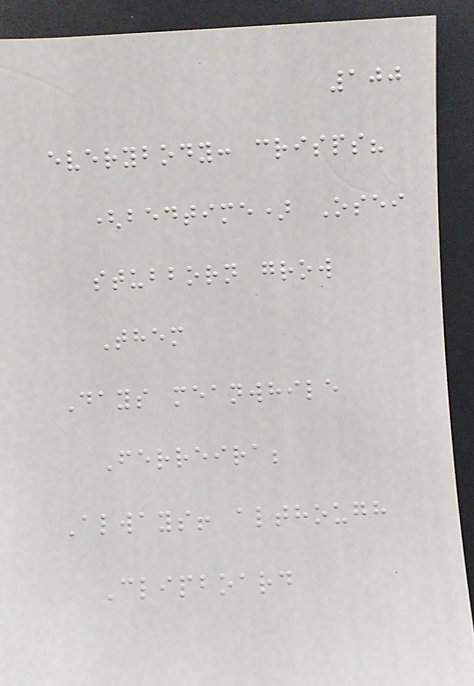100
everybody: crisps?
(bedtime) Osei
stubborn grow
Them
Days meanwhile
Ferreira;
Always! although
Clipboard
